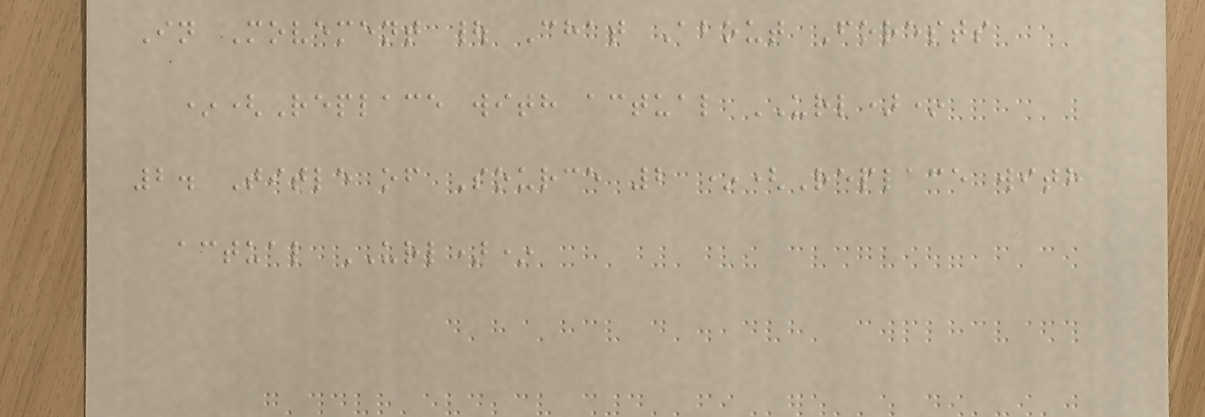In Movement | Chat About Forests
*(Replace with actual URL)*
2. Title of Source 2 *(Replace with
actual URL)*
